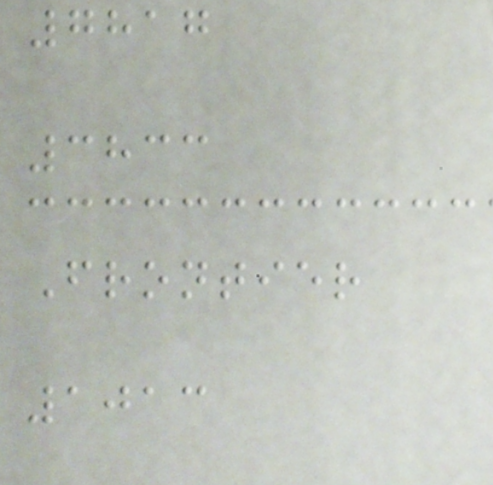7817
3833
Frontier
1013
